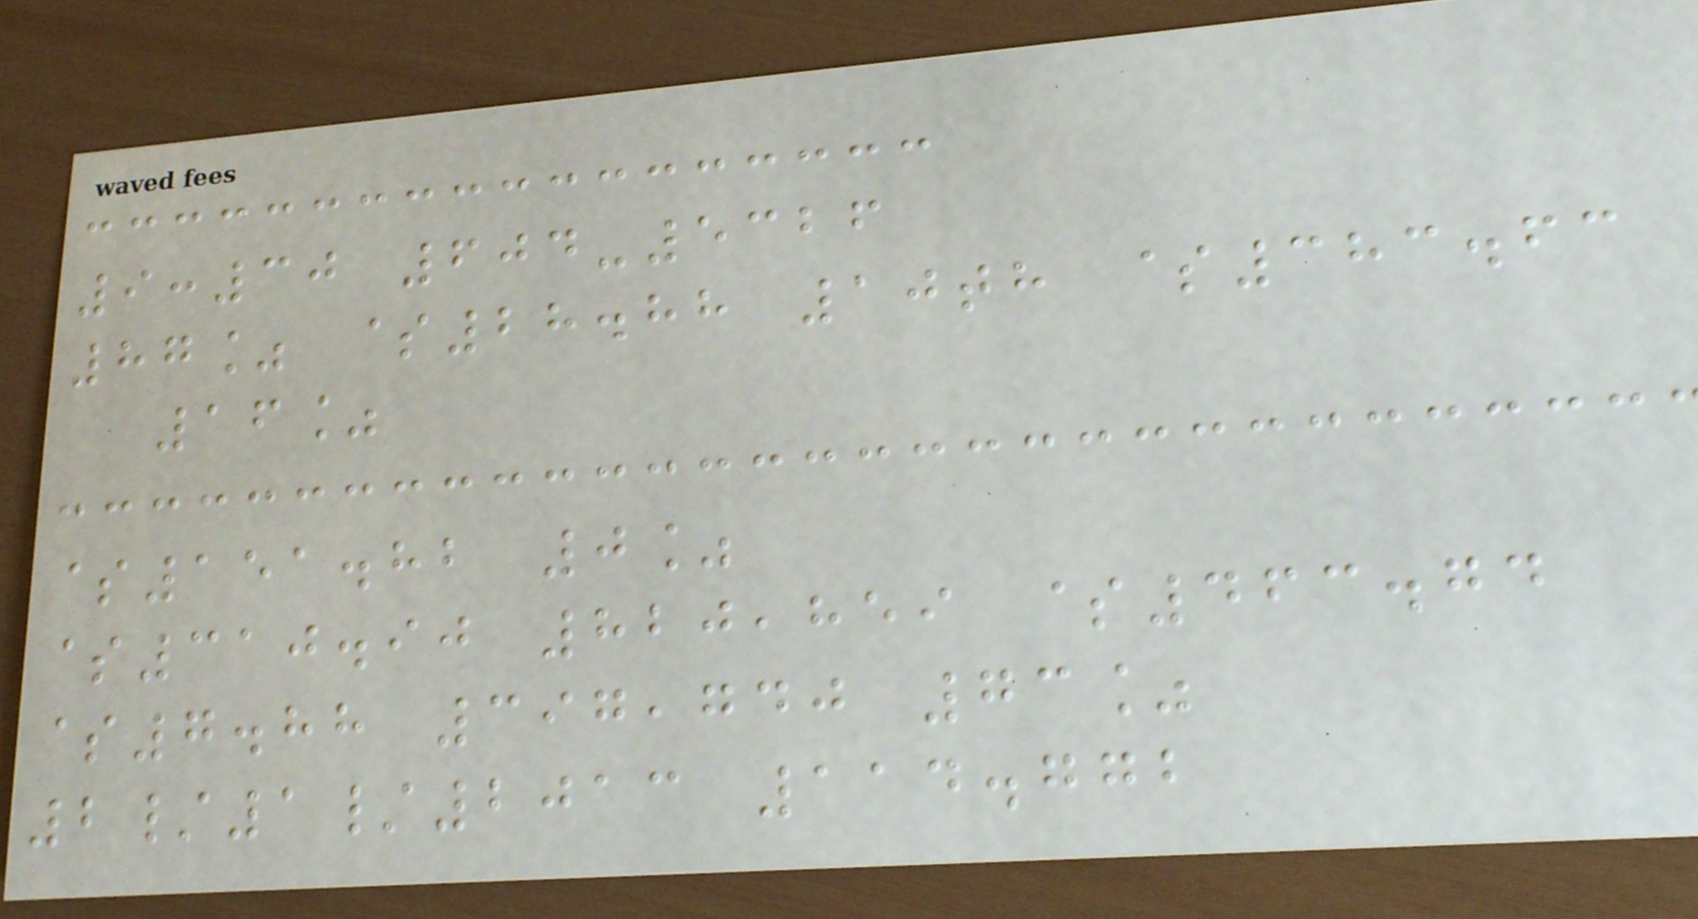9:30 604-5326
87% $28.88 10th $383.63
16%
$151.82 0%
$310.90 820,859 $463.74
$7.88 397,740 73%
2/1/2013 114.772
